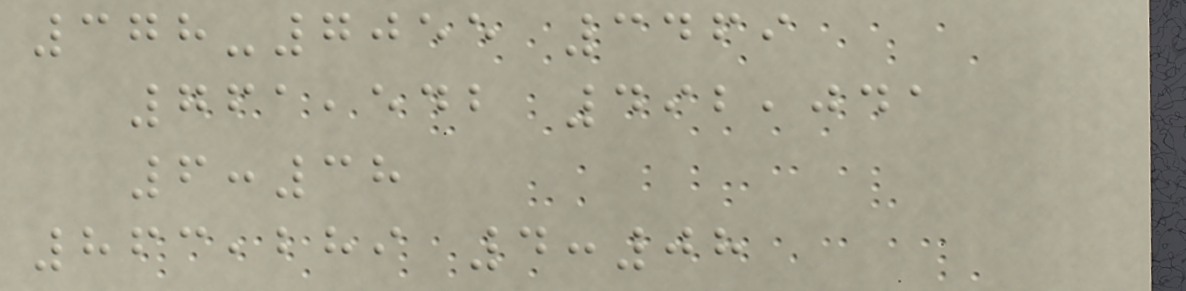378-7055 3469
761,542 492,041
6:38
863,289 4:08
